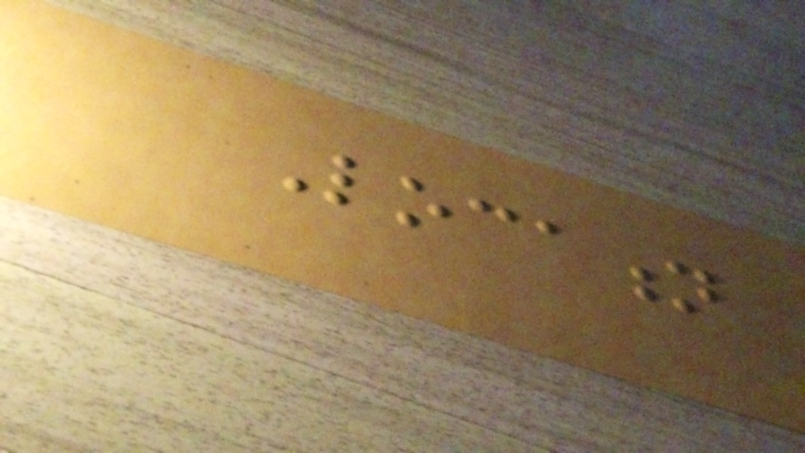Location
